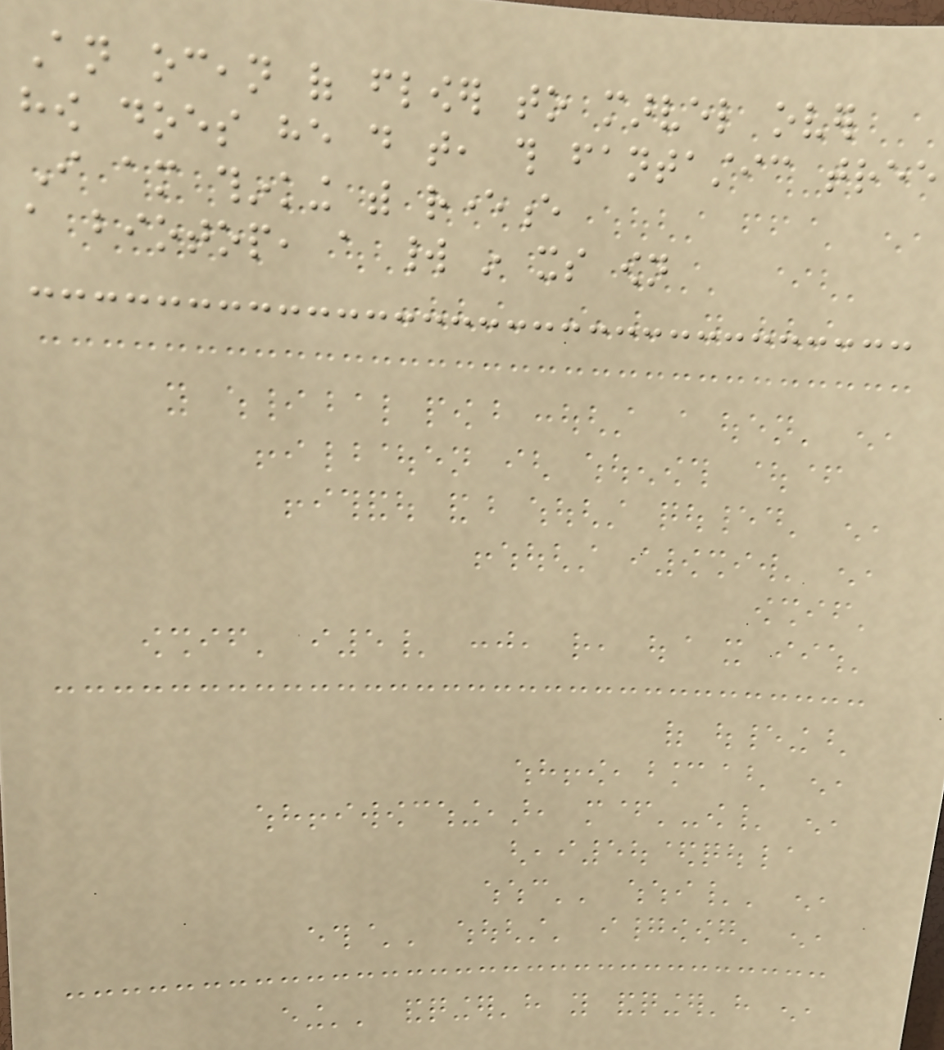An ocean of flower to marvel over
how does he do that, this fantastic tree
I am thinking with reverence
a biotop, a world in its own
